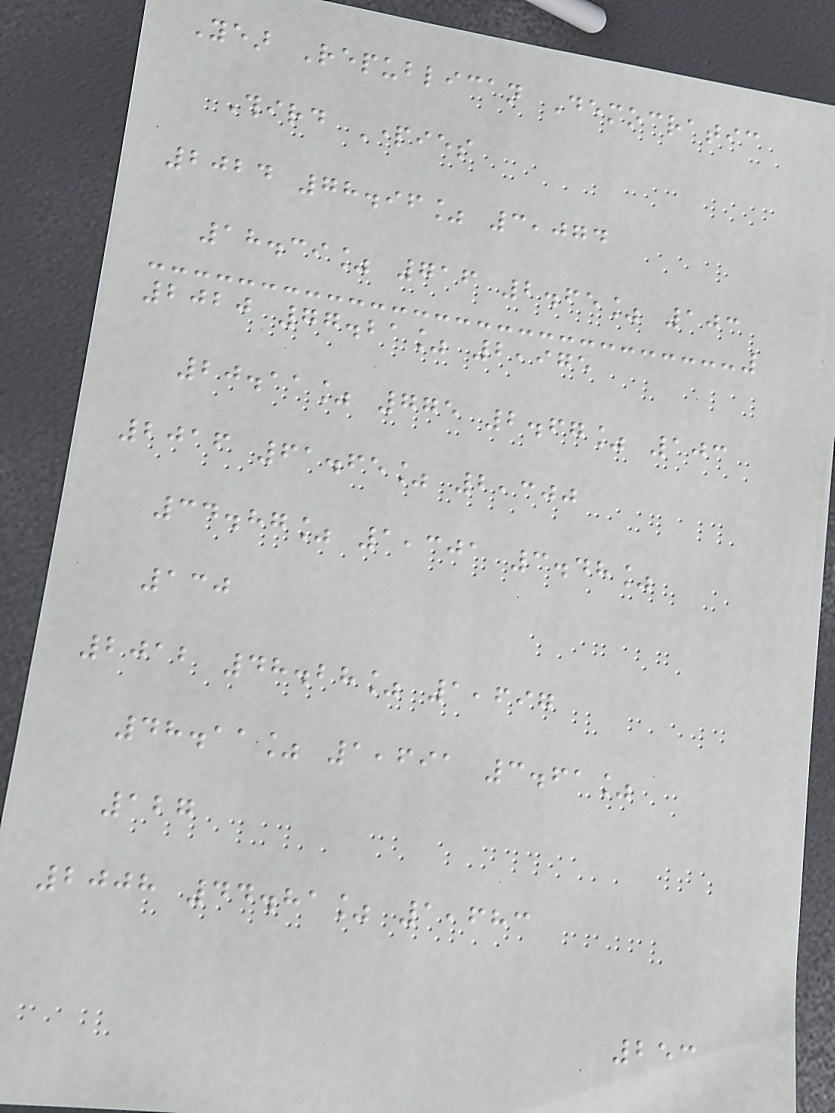Year Republican Democratic
Third Parties
2024 78.96% 3,074
18.39% 716 2.65% 103
2020 77.21% 2,975
20.11% 775 2.67% 103
2016 61.65% 2,300
34.87% 1,301 3.48%
130
2012 48.28% 1,697
48.11% 1,691 3.61%
127
2008 44.81% 1,683
253
